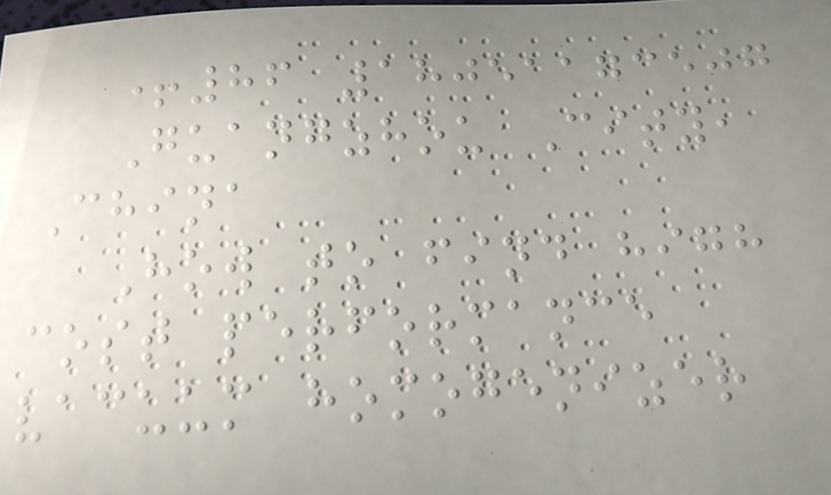+86 18051173507
Guangzhou City,
China
How to find high
cost performance
vacuum homogenizer
